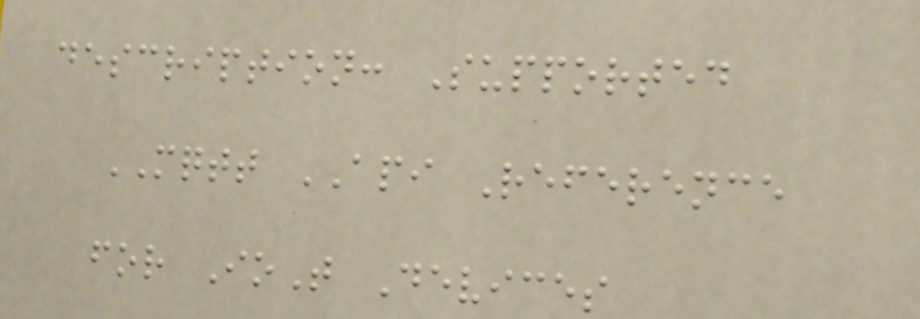description: Supported
MQTT API Reference
for IoT Devices
